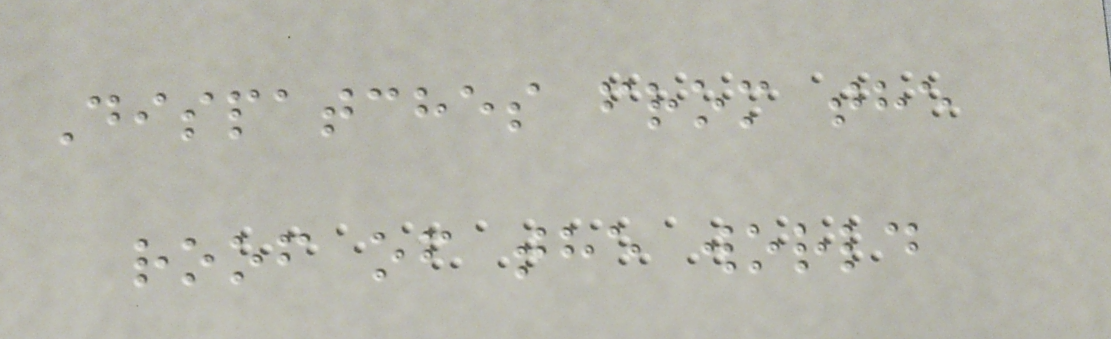Dispatches from the
roof of the world
